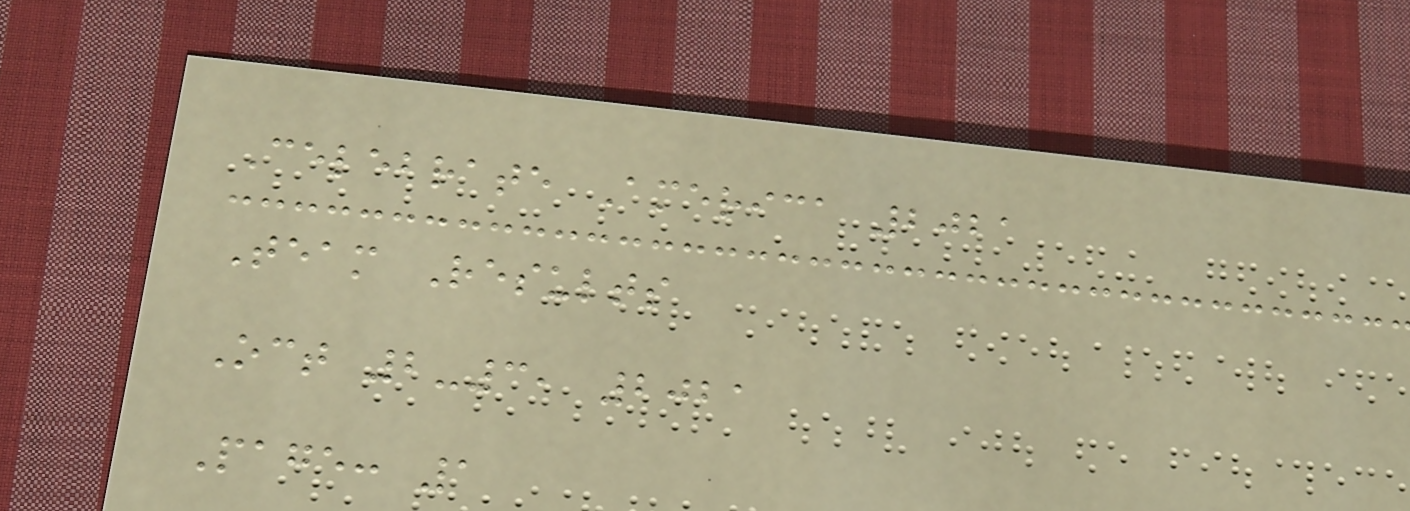Celebrate America 2021
Team Results
Oct 2-3, 2021
Page: 1
